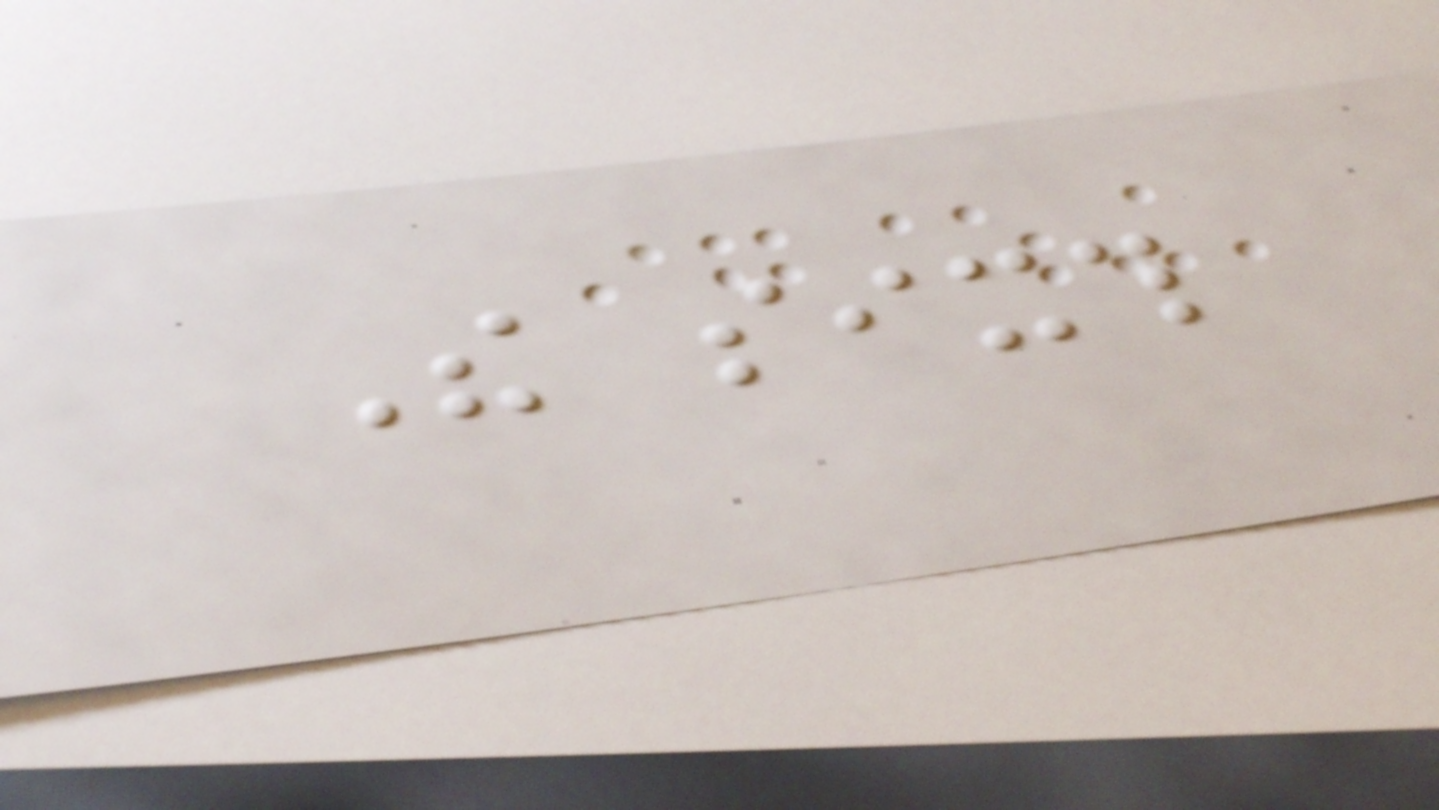The sixth
